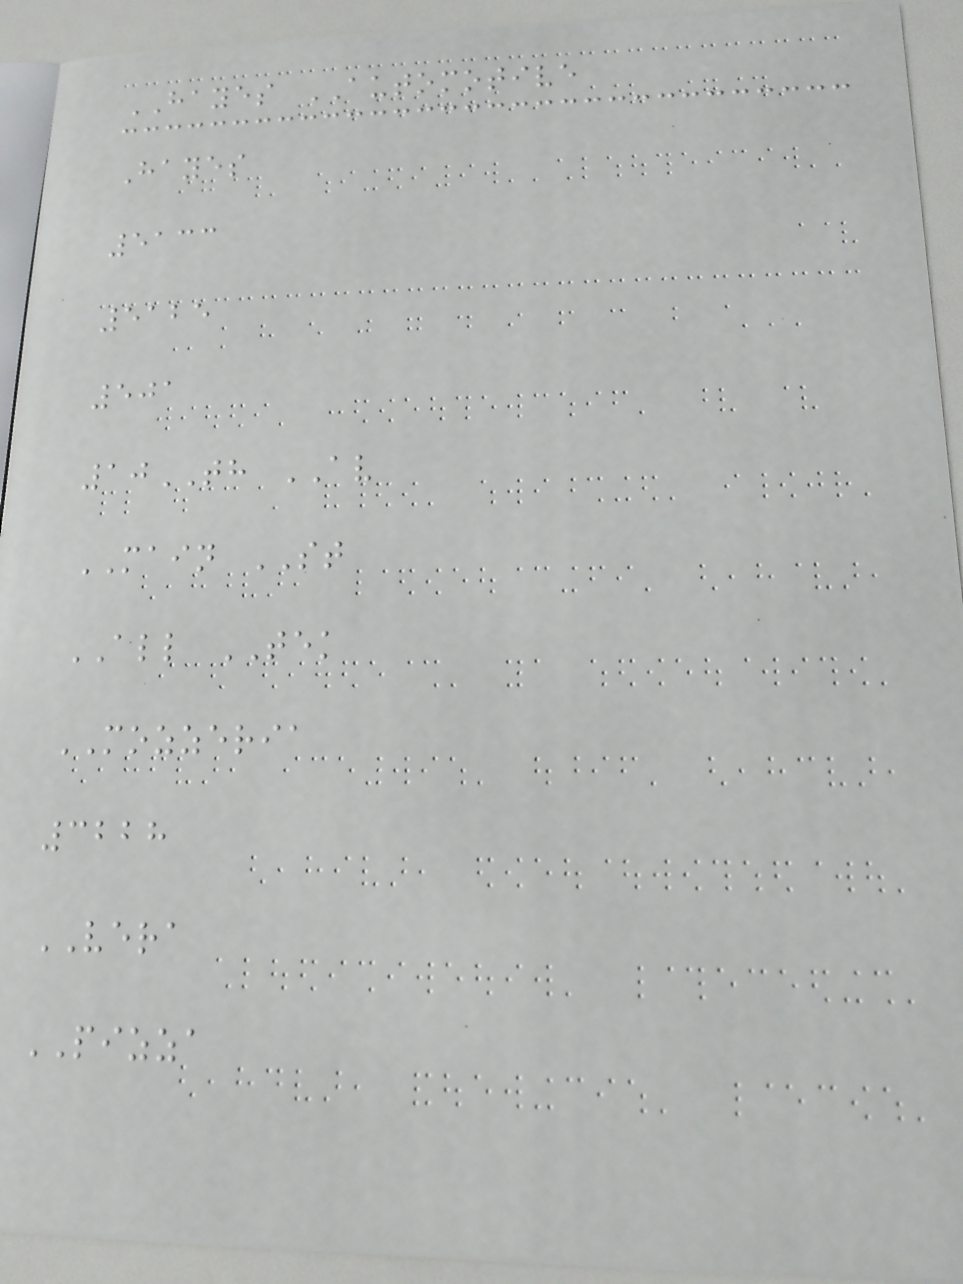HAYES AUTOMOTIVE
Hayes
5133
5125
501
10TH AV
MAIN ST
ALL TEK
MOZZERIA
3228
VERA
PIZZA
